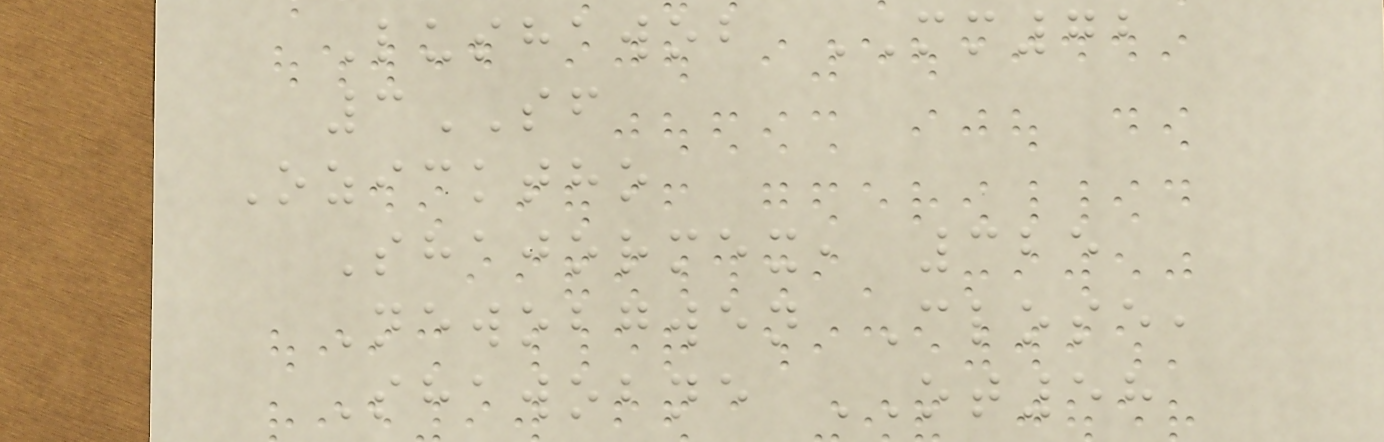Lushawob MM72
3SF
Ozicktho
Shajormex, 325
Newobgwen Close,
Shawobne OT58
